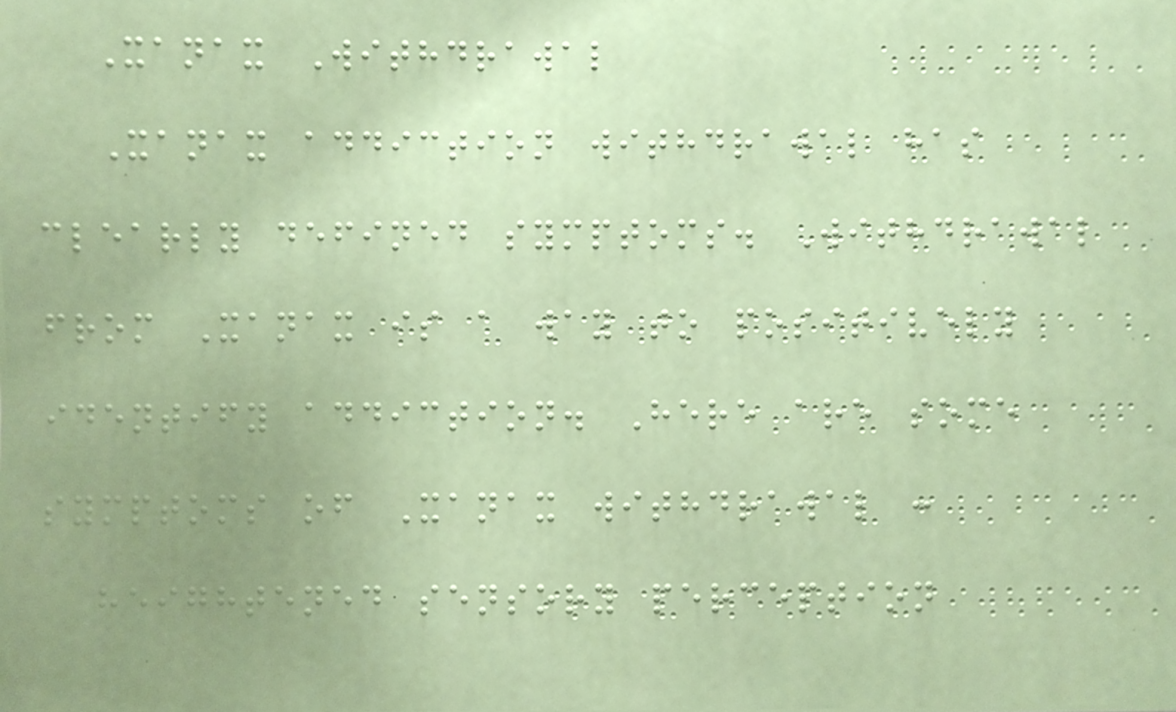Xanax Withdrawal
Xanax addiction withdrawal has
clearly defined symptoms. Withdrawal
from Xanax is a way to positively
identify addiction. Here are some
symptoms of Xanax withdrawal :
heightened sensory perception
